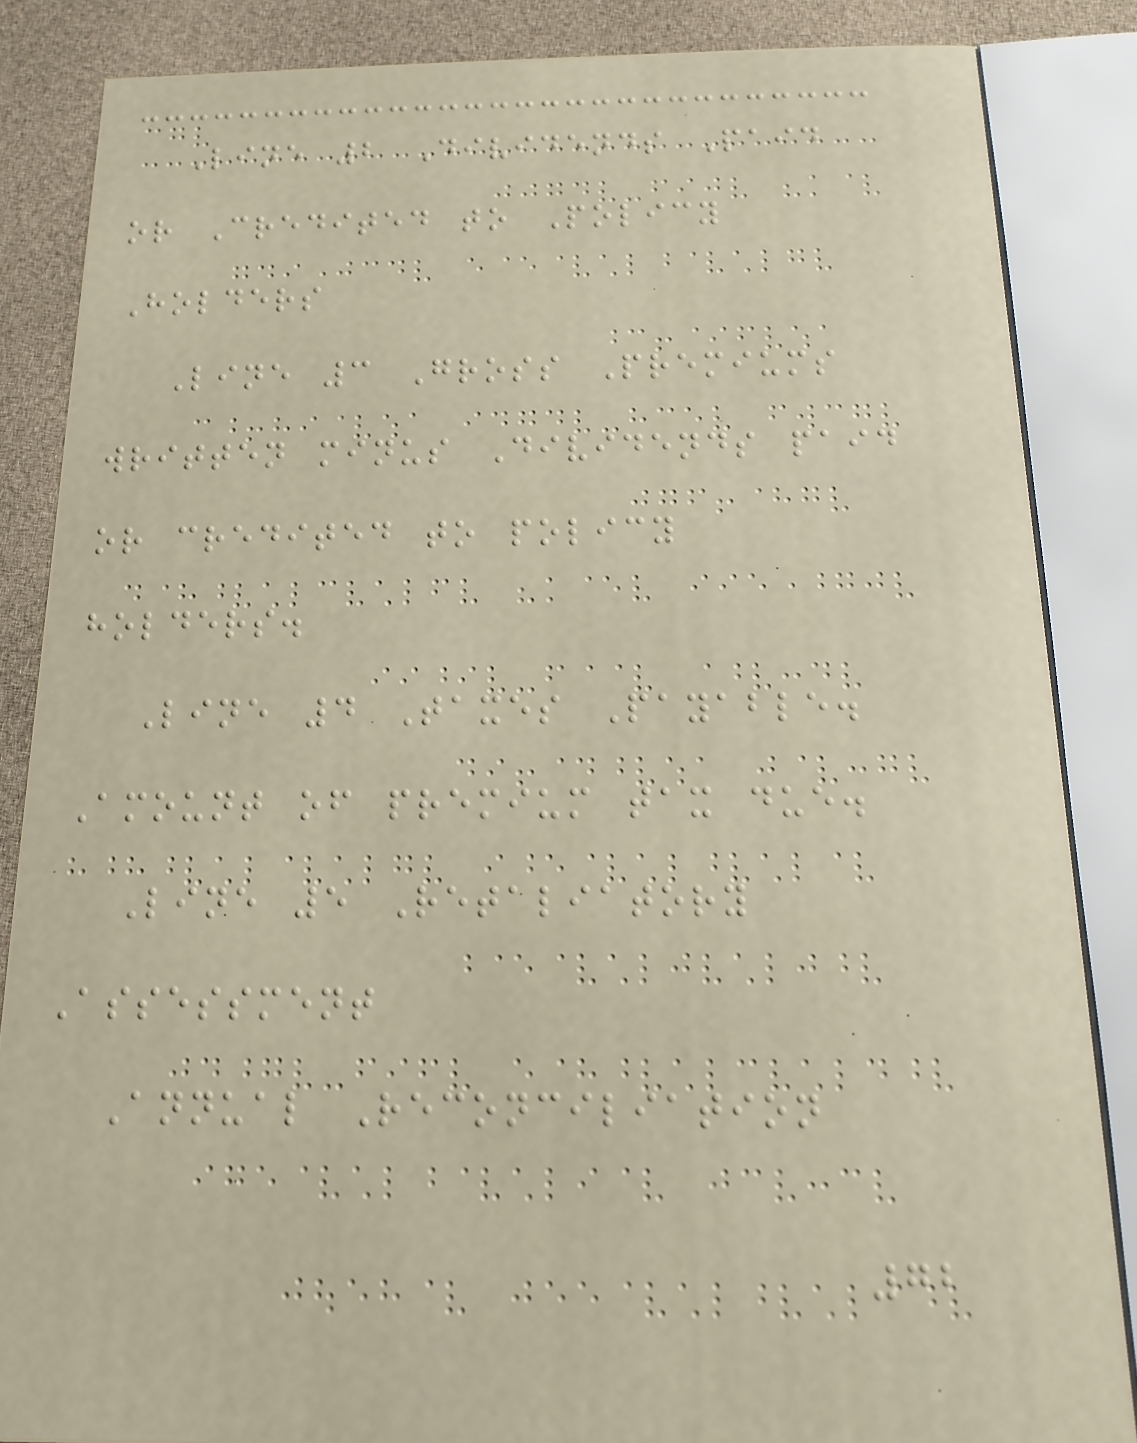Line 2 Dividends Paid
or Credited to Policy
Holders
Line 3 Gross Premiums
written minus Dividends paid
or credited to policy
holders.
Line 4 Taxes Payable.
Amount of premium tax due.
Line 5 Retaliatory
Assessment
Annual Reconciliation
72
